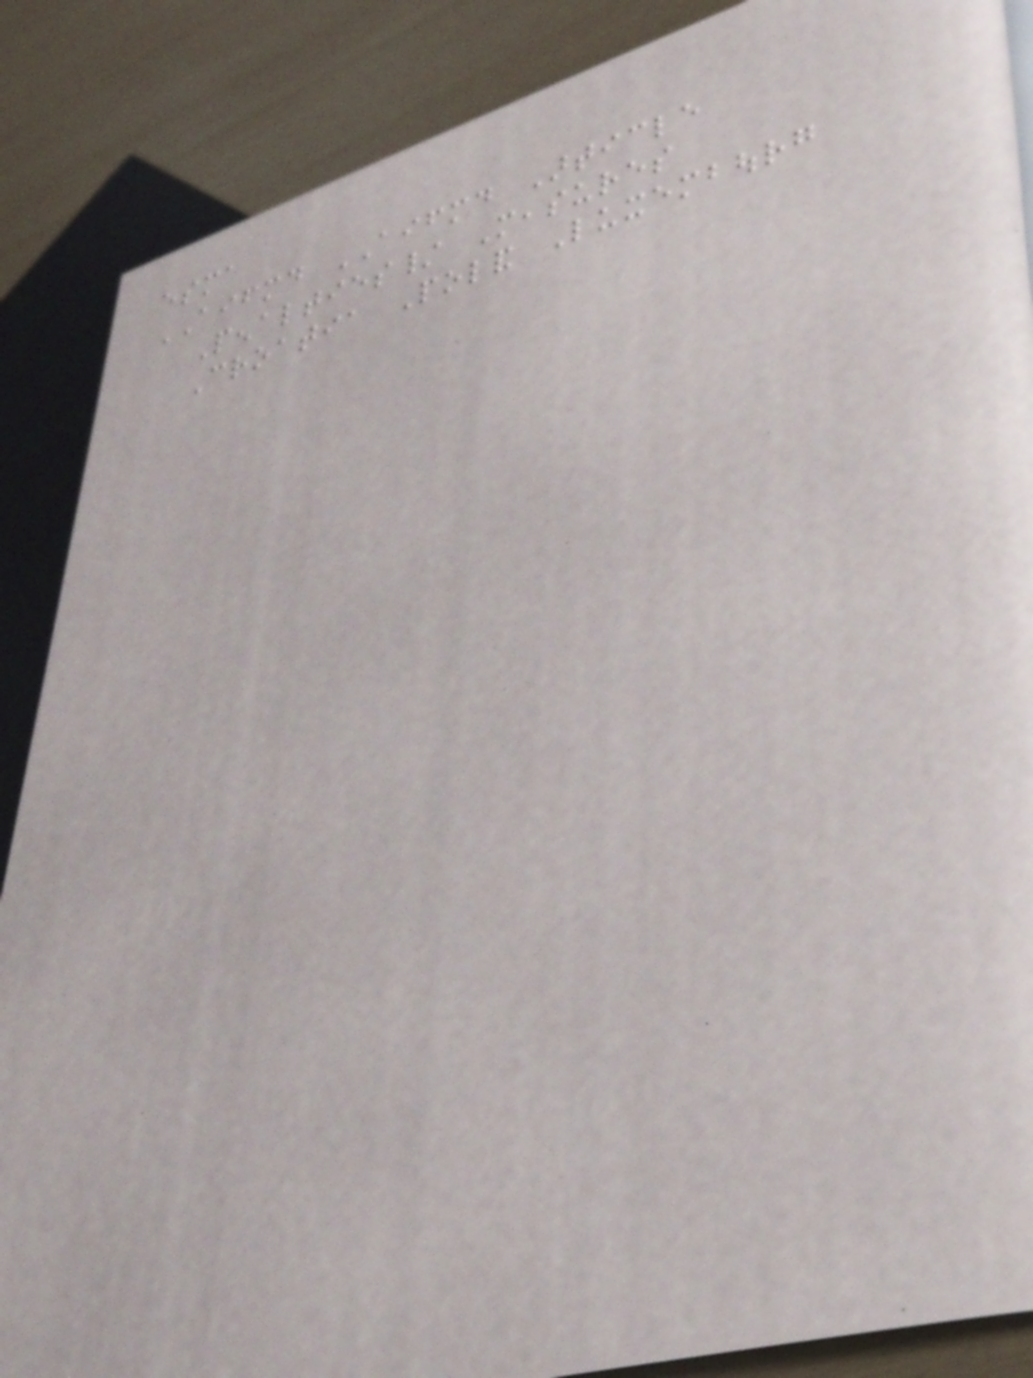esma
AIFMD AIFMD Article
Penalties/ Measures
Croatia Poland Luxembourg
